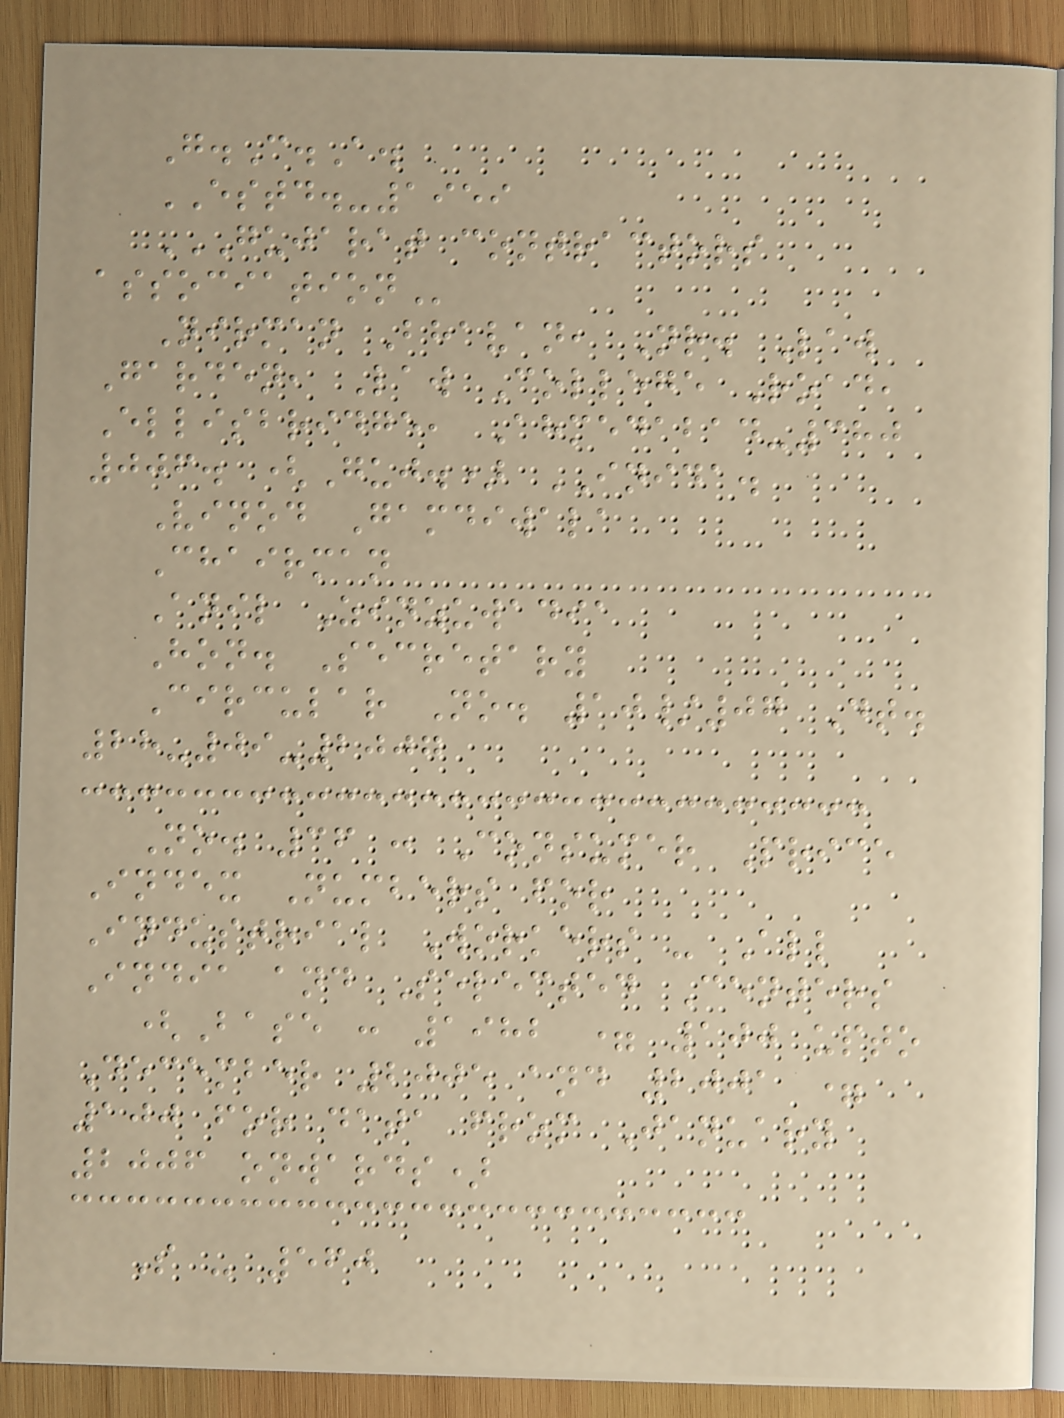G.C.A.
ESTD.-1959
GUJARAT CONTRACTORS
ASSOCIATION
Nirman Bhavan, Nr. Law
Garden, Law College Road,
Ellisbridge, Ahmedabad-380
006. (Guj.) INIDA.
Vinod Gamdiwala
Chairman
Anil Zinzuwadia
Hon. Secretary
Circular No. 10/07 Dt.
28-09-2007
No. 36 : Consumer Price
Index Numbers for
Industrial Workers - All
India and Selected Centers
(Base : 1982 = 100 upto
December 2005 and 2001 =
100 for data from January
2006 onwards)
S - 560
